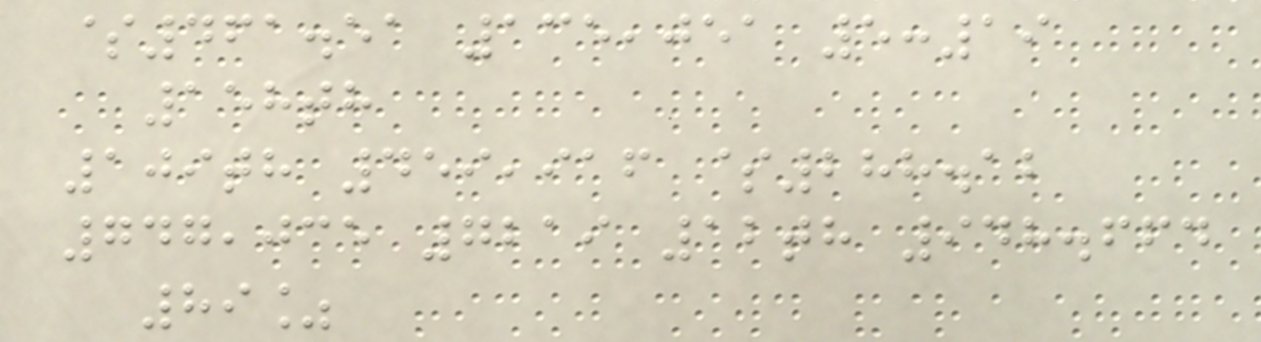$461.51 135,051 5:19
158th
109th 459,916 $288.12
747,035 7219 12th 948.664
89%
